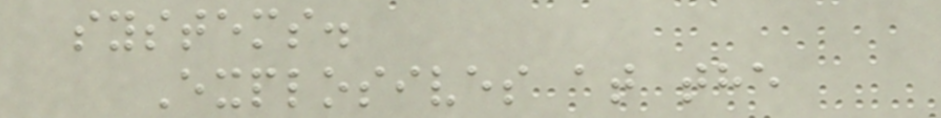systems.
Explosives at the
